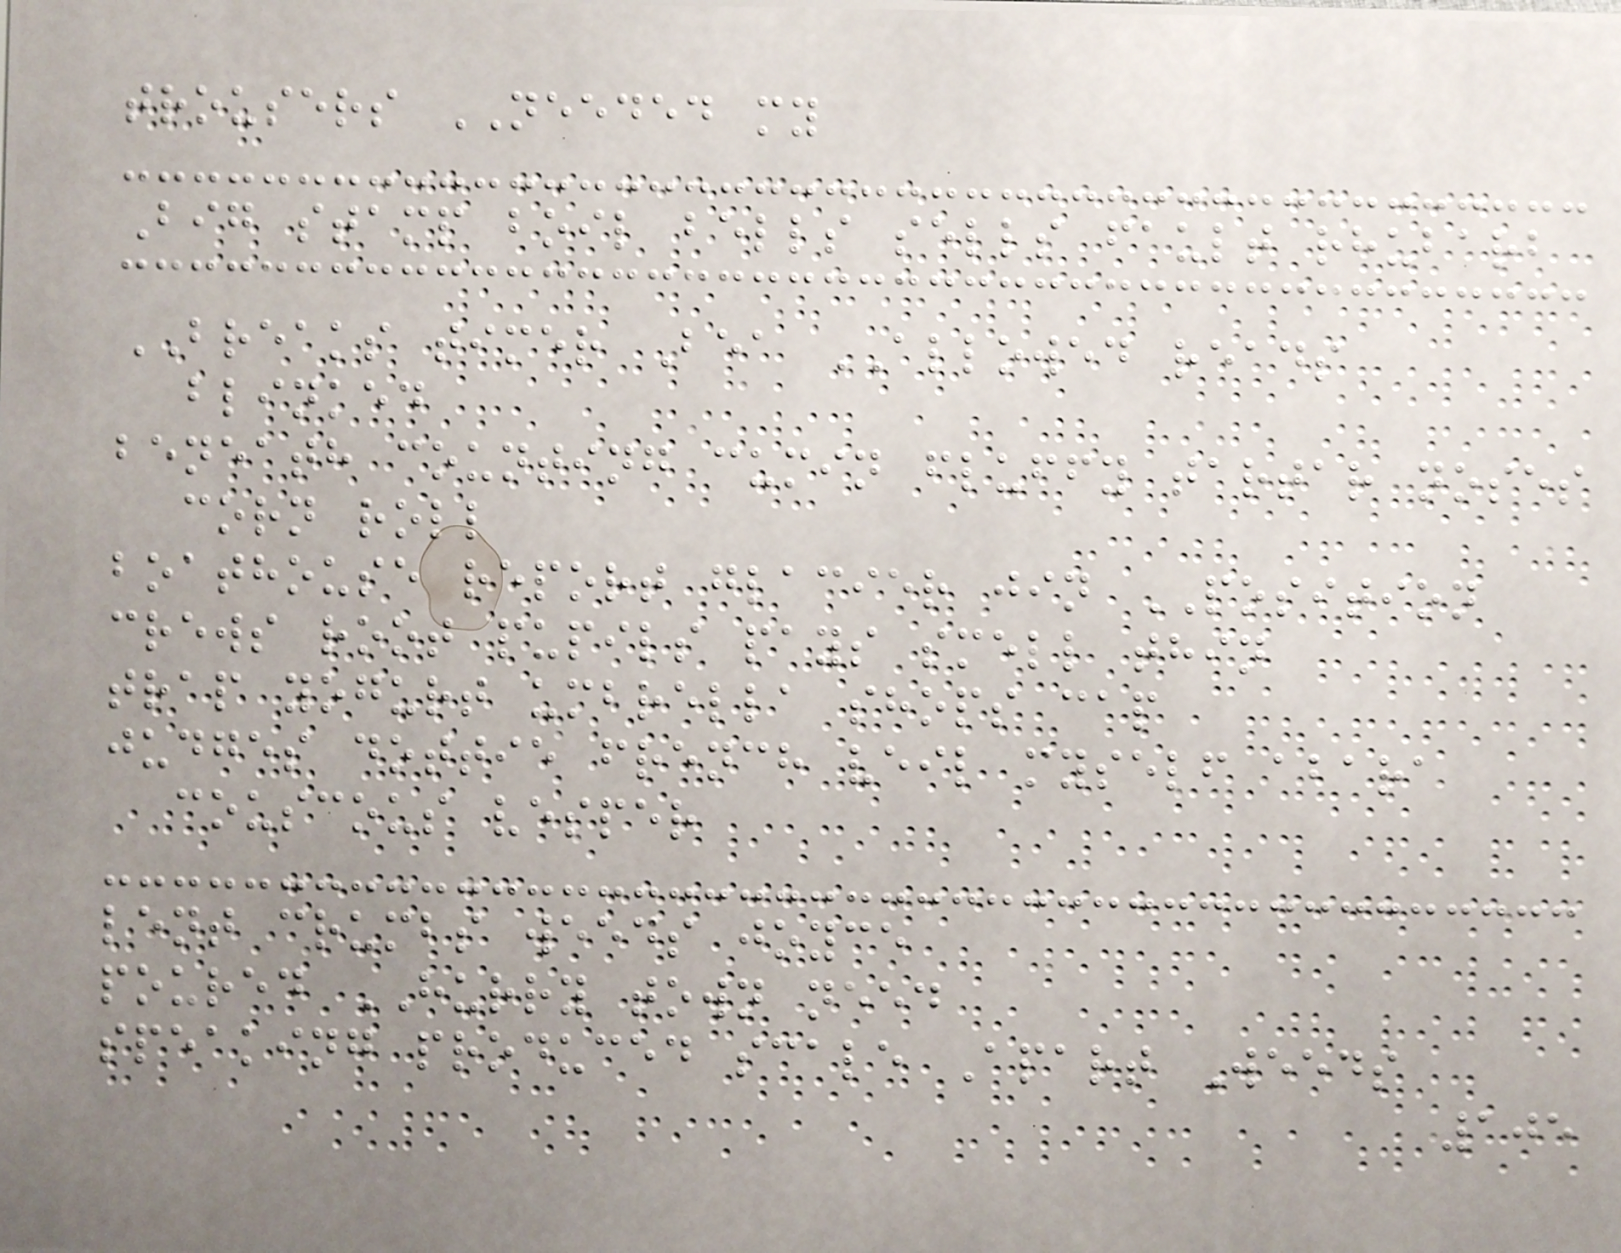trousers NEEDED my
Big stamp boil bells sells fault rhubarb
BREAKS timer Bea ALLOWED reads
blinked
beneath counting cumin fluffy tartar noses
corn roll
boathouse report glacier jin POSITION
crews root pupils pays smell thin
trap yogurt umbrella shops cap
judges dottie french veil myself abara
couscous vesper
lent crumbs weeds joyce
poured HURRY town need
speaking produced scale Apart Weeds
105
